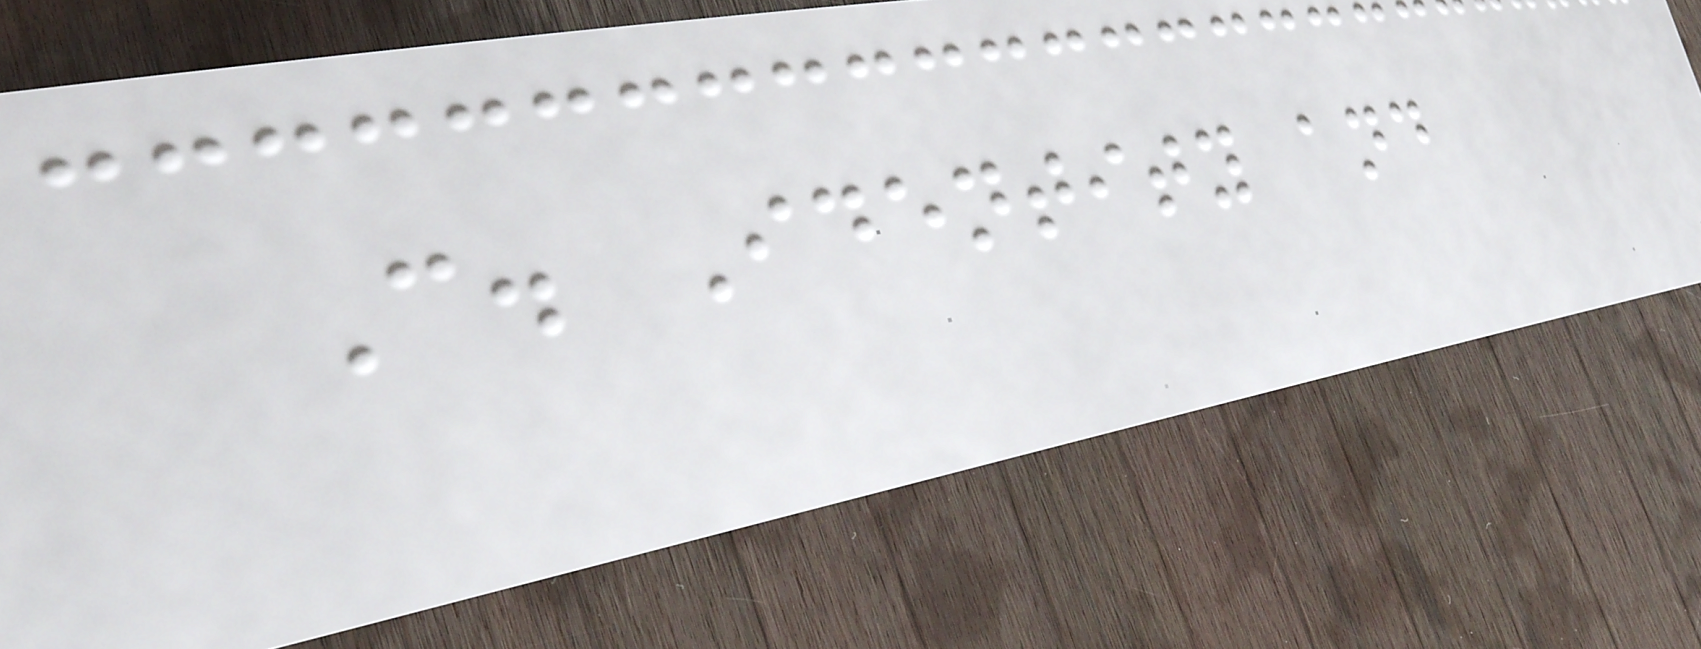C. Identity and
